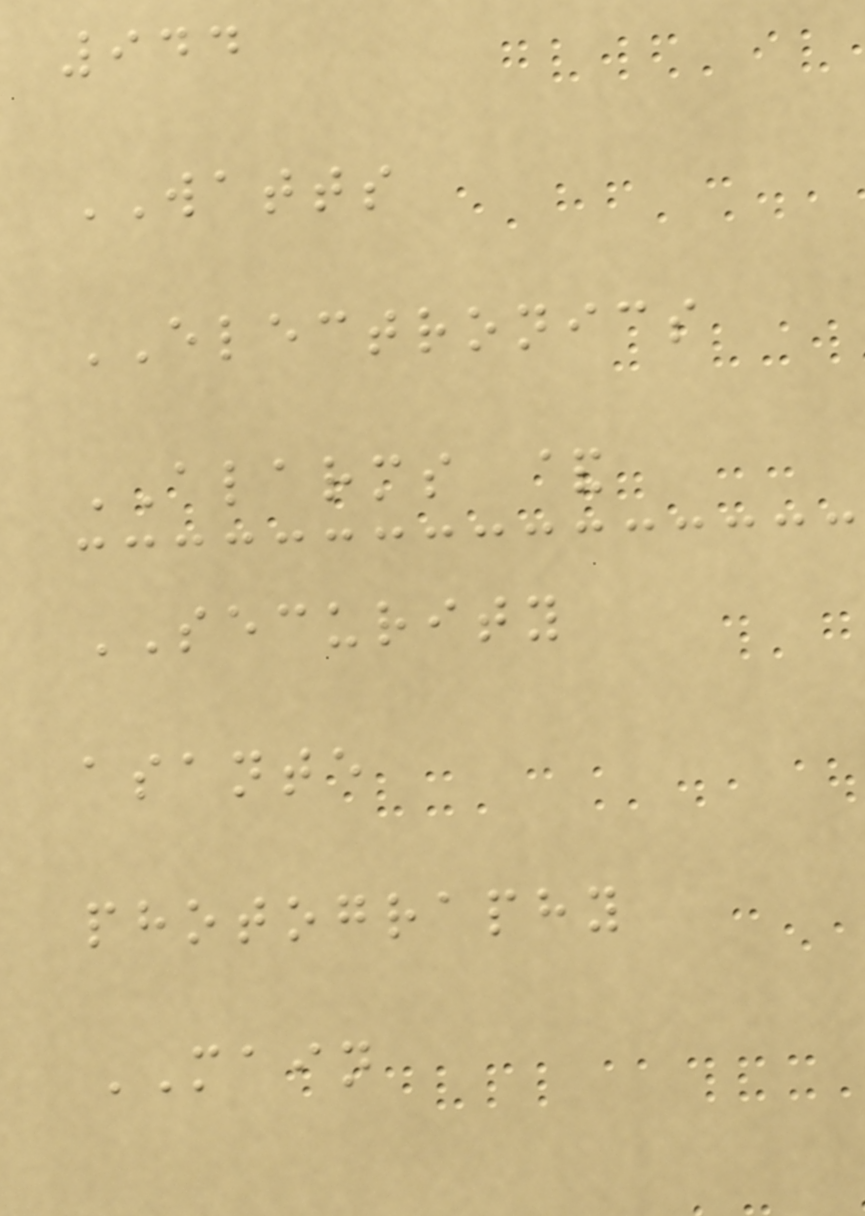944
WATTS
ELECTRONICS
ALARMS &
SECURITY
asante
photography
MAIN
